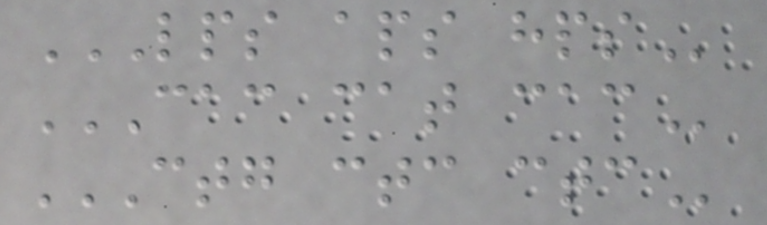LPS APS HPS
CAC CAT CAC
CTG CTC CTC
